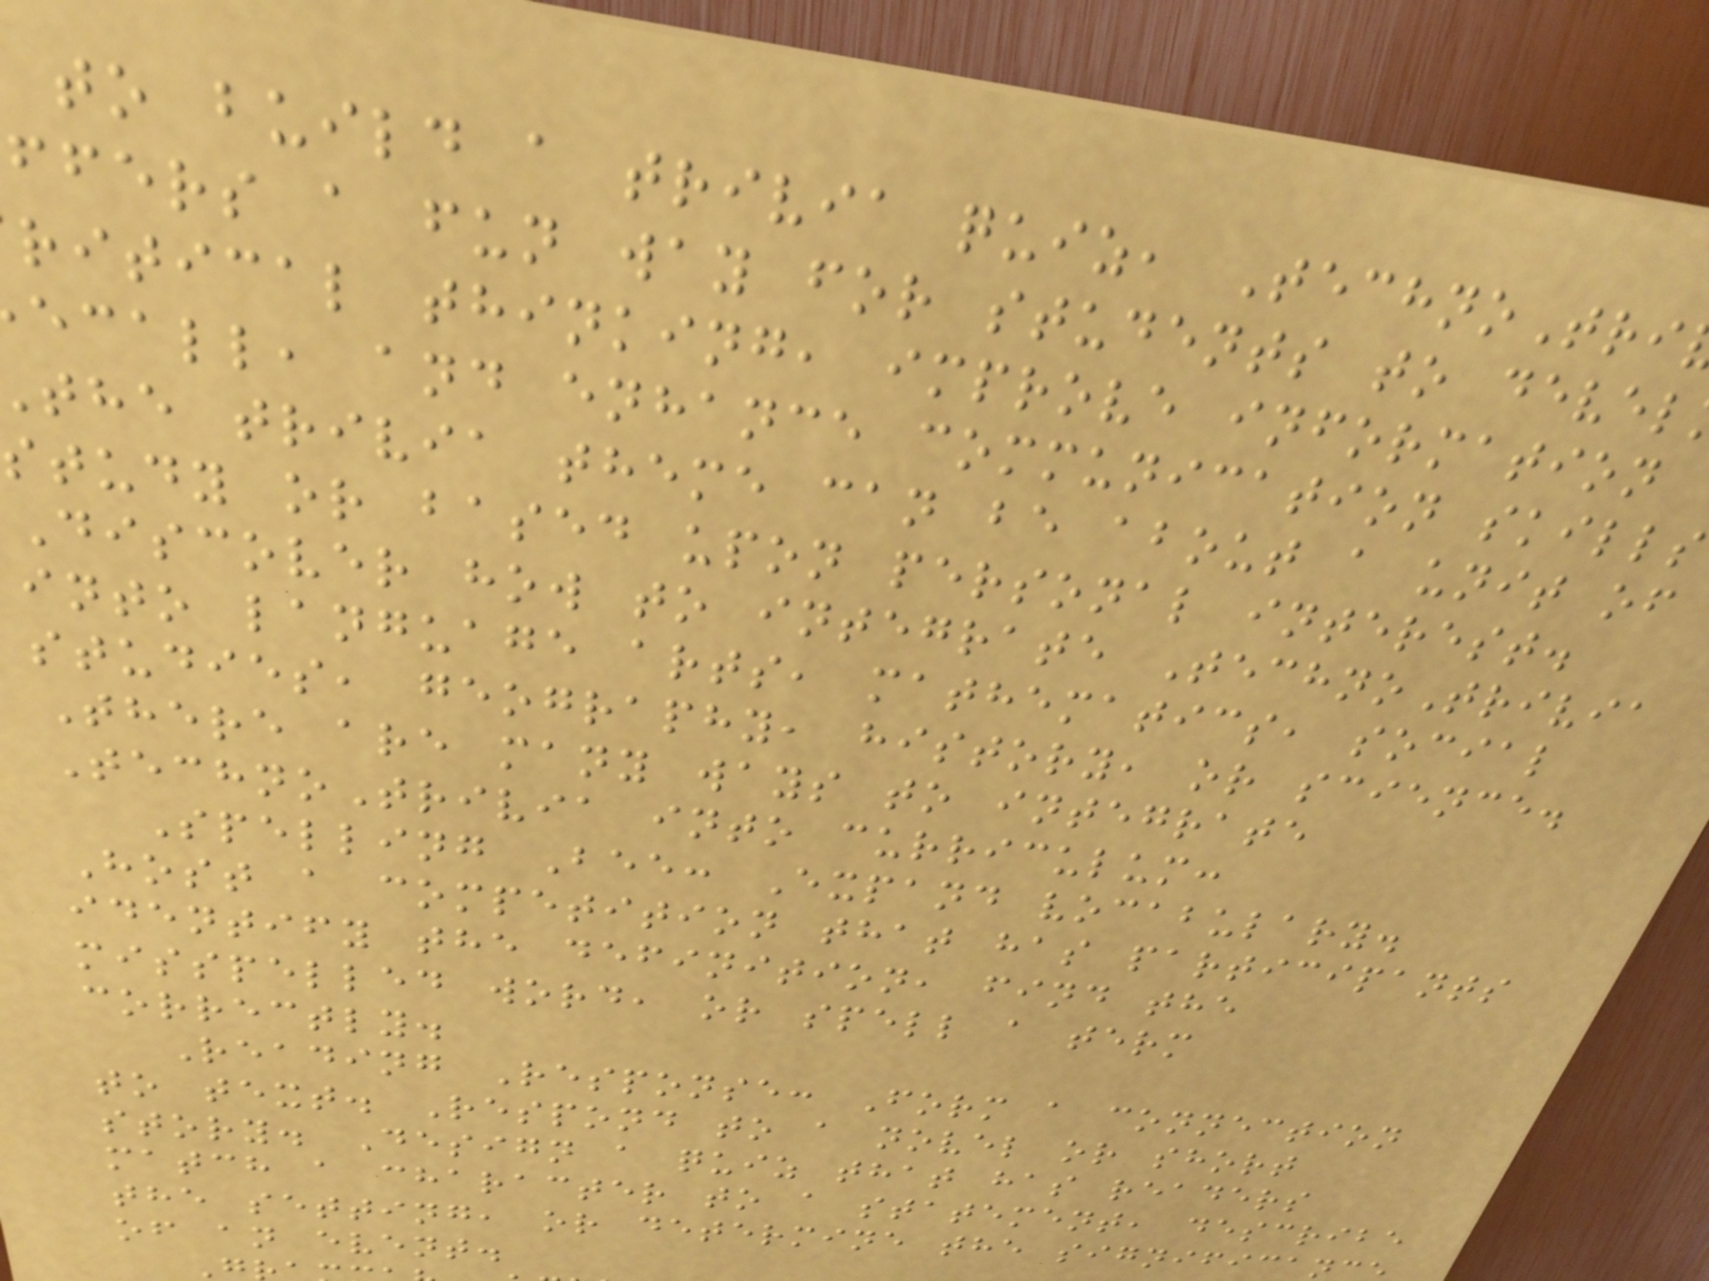to build a trivia quiz, TechnoTri
ffers a fun way for students to devel
ritical thinking, improve information
ecall, and enhance communication skills
the trivia theme can be about a unit of
tudy or based upon personal interest.
Discover how to integrate TechnoTrivia
into language arts, mathematics, social
studies, geography, history, or science.
There are many ways to integrate
TechnoTrivia into curriculum:
Spelling Bee: Expand vocabulary.
Host a competition that has participants
identify the definition, find the
misspelled word, or spell a term
correctly.
Reading Response: Form a connection
to text. Respond to a novel or short
story. Design a quiz that has readers
match a character to a statement, describe
the setting, or determine the significan
of an event.
